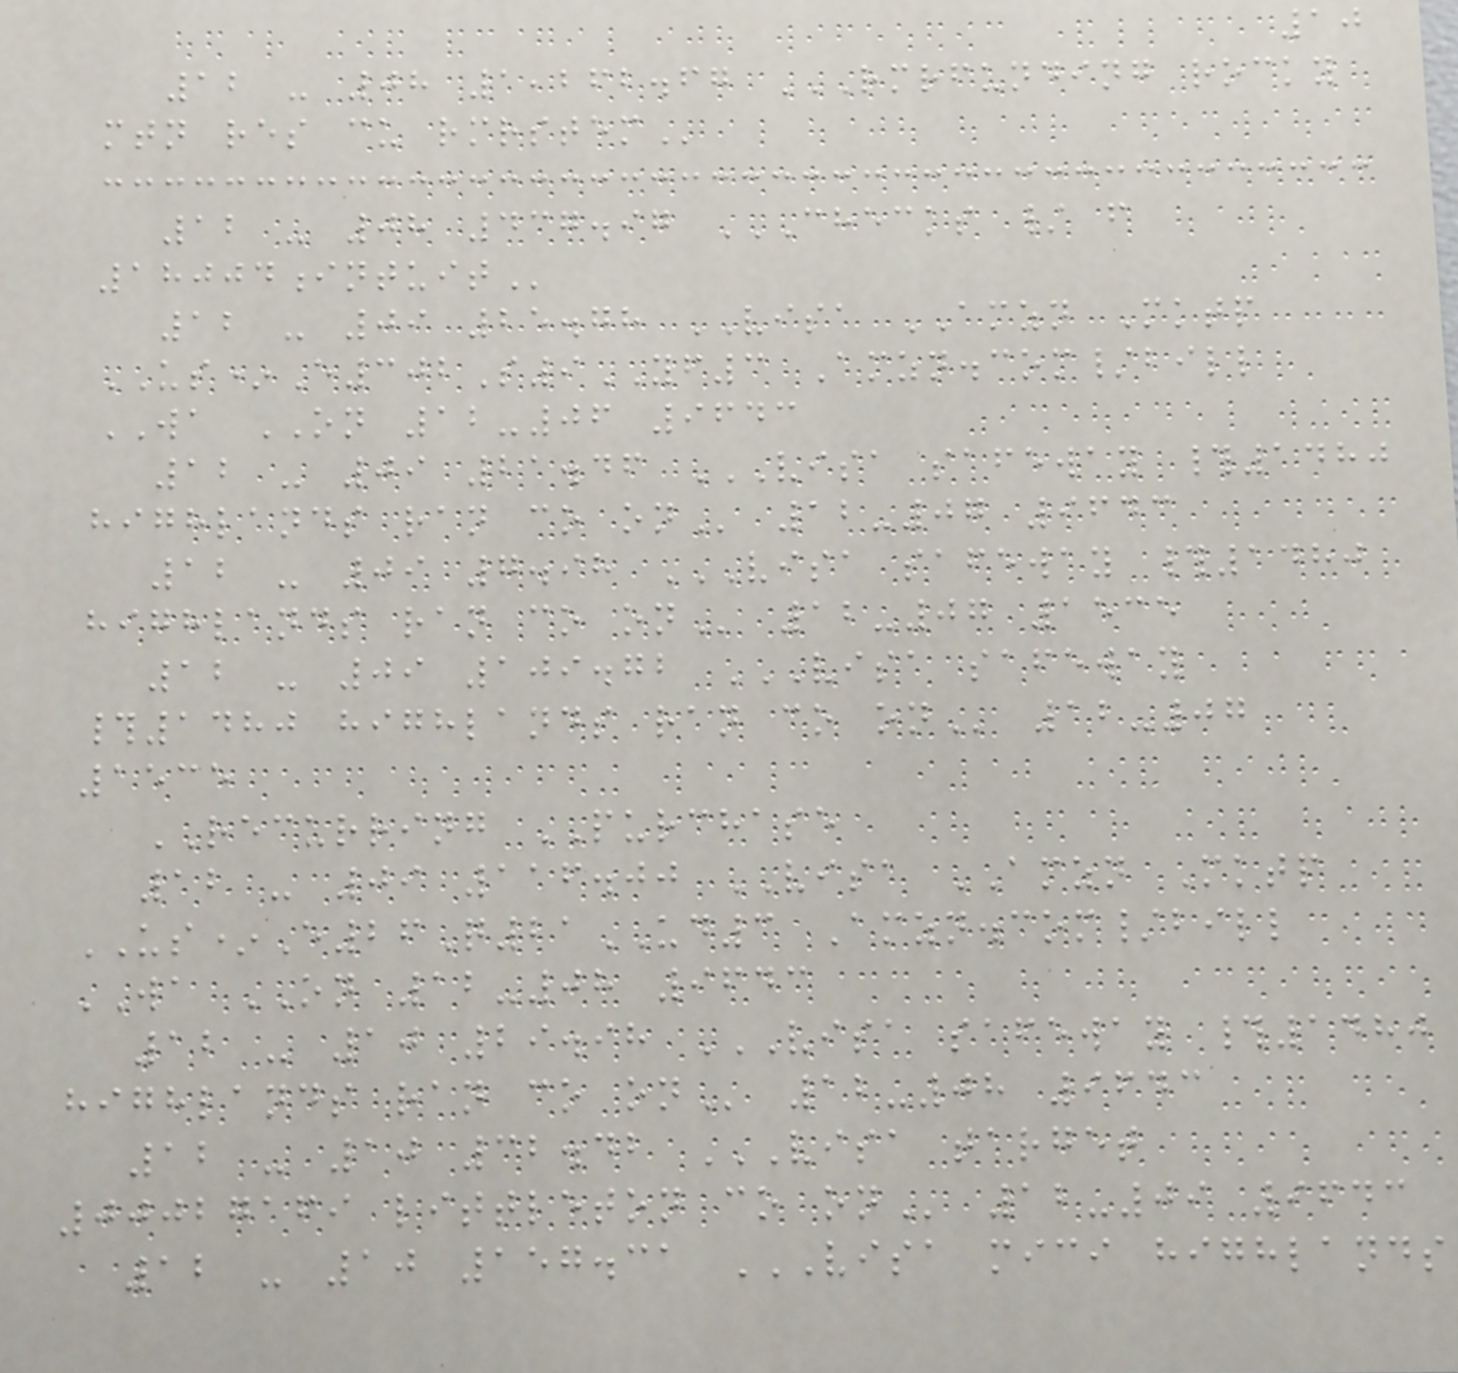10
12 - 08 1,262.67 RMRFUNDING ROCKY
MTN RES CU RMRSTEM
12 - 08 437.97 CHECKS / F
18004INTUIT
12 - 09 25.78 VISA AMZN Mktp
US*E302S9YF3 Amzn.com/bill
WA ON 12-06 9643
12 - 09 21.46 VISA SAFEWAY #1480
HIGHLANDS RAN CO ON 12-07 9643
12 - 09 7.98 VISA SAFEWAY #1480
HIGHLANDS RAN CO ON 12-07 1535
12 - 09 109.72 VISA SAFEWAY
#1480 HIGHLANDS RAN CO ON 12-07
1535
RECURRING PURCHASE
12 - 09 116.00 VISA AMZN Mktp
US*E26Q21UD3 Amzn.com/bill
WA ON 12-08 9643
12 - 10 29.98 VISA SAFEWAY #1480
HIGHLANDS RAN CO ON 12-08 9643
12 - 10 32.42 VISA TARGET
00027169 LITTLETON CO ON 12-09 9643
12 - 10 157.31 VISA MICI HIGHLANDS
